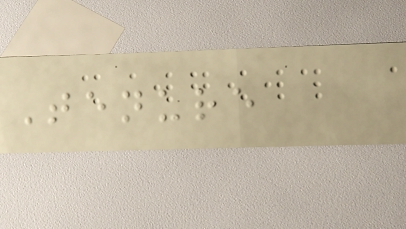Tenure
